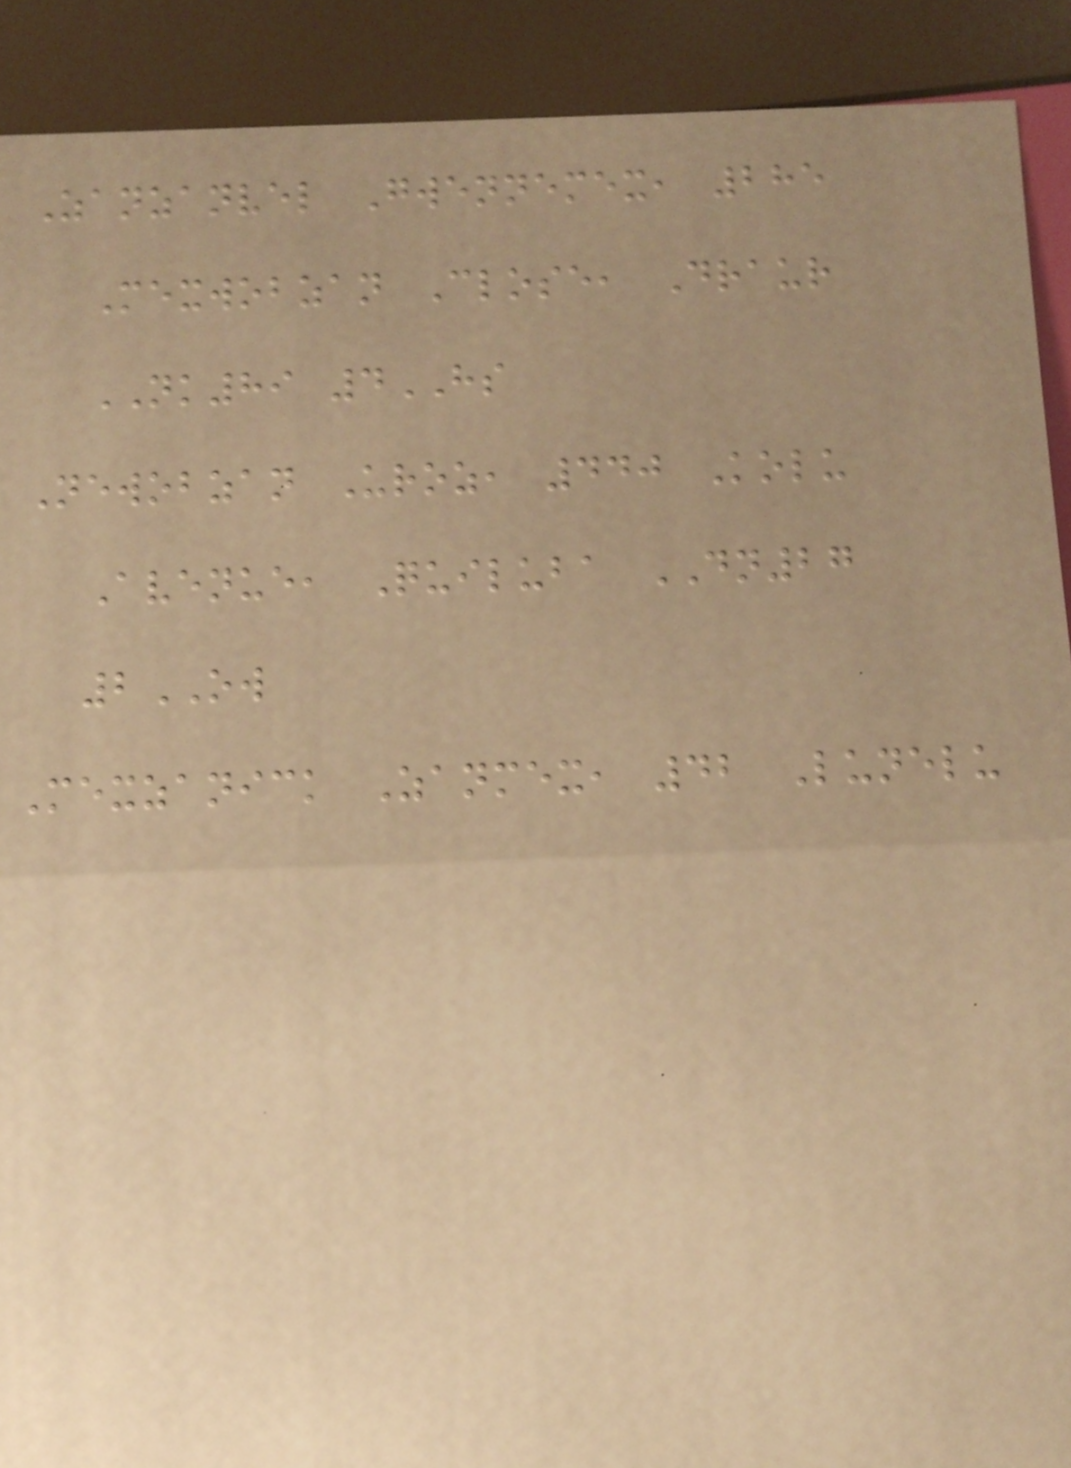Zanzanvel Gwennemex, 285
Mexwobzan Close, Draur
NK89 4HS
Newobzan Uroz, 440 Kolu
Avenue, Quiluba DN27
2OW
Mexzanick Zanmex, 42 Lunelu
